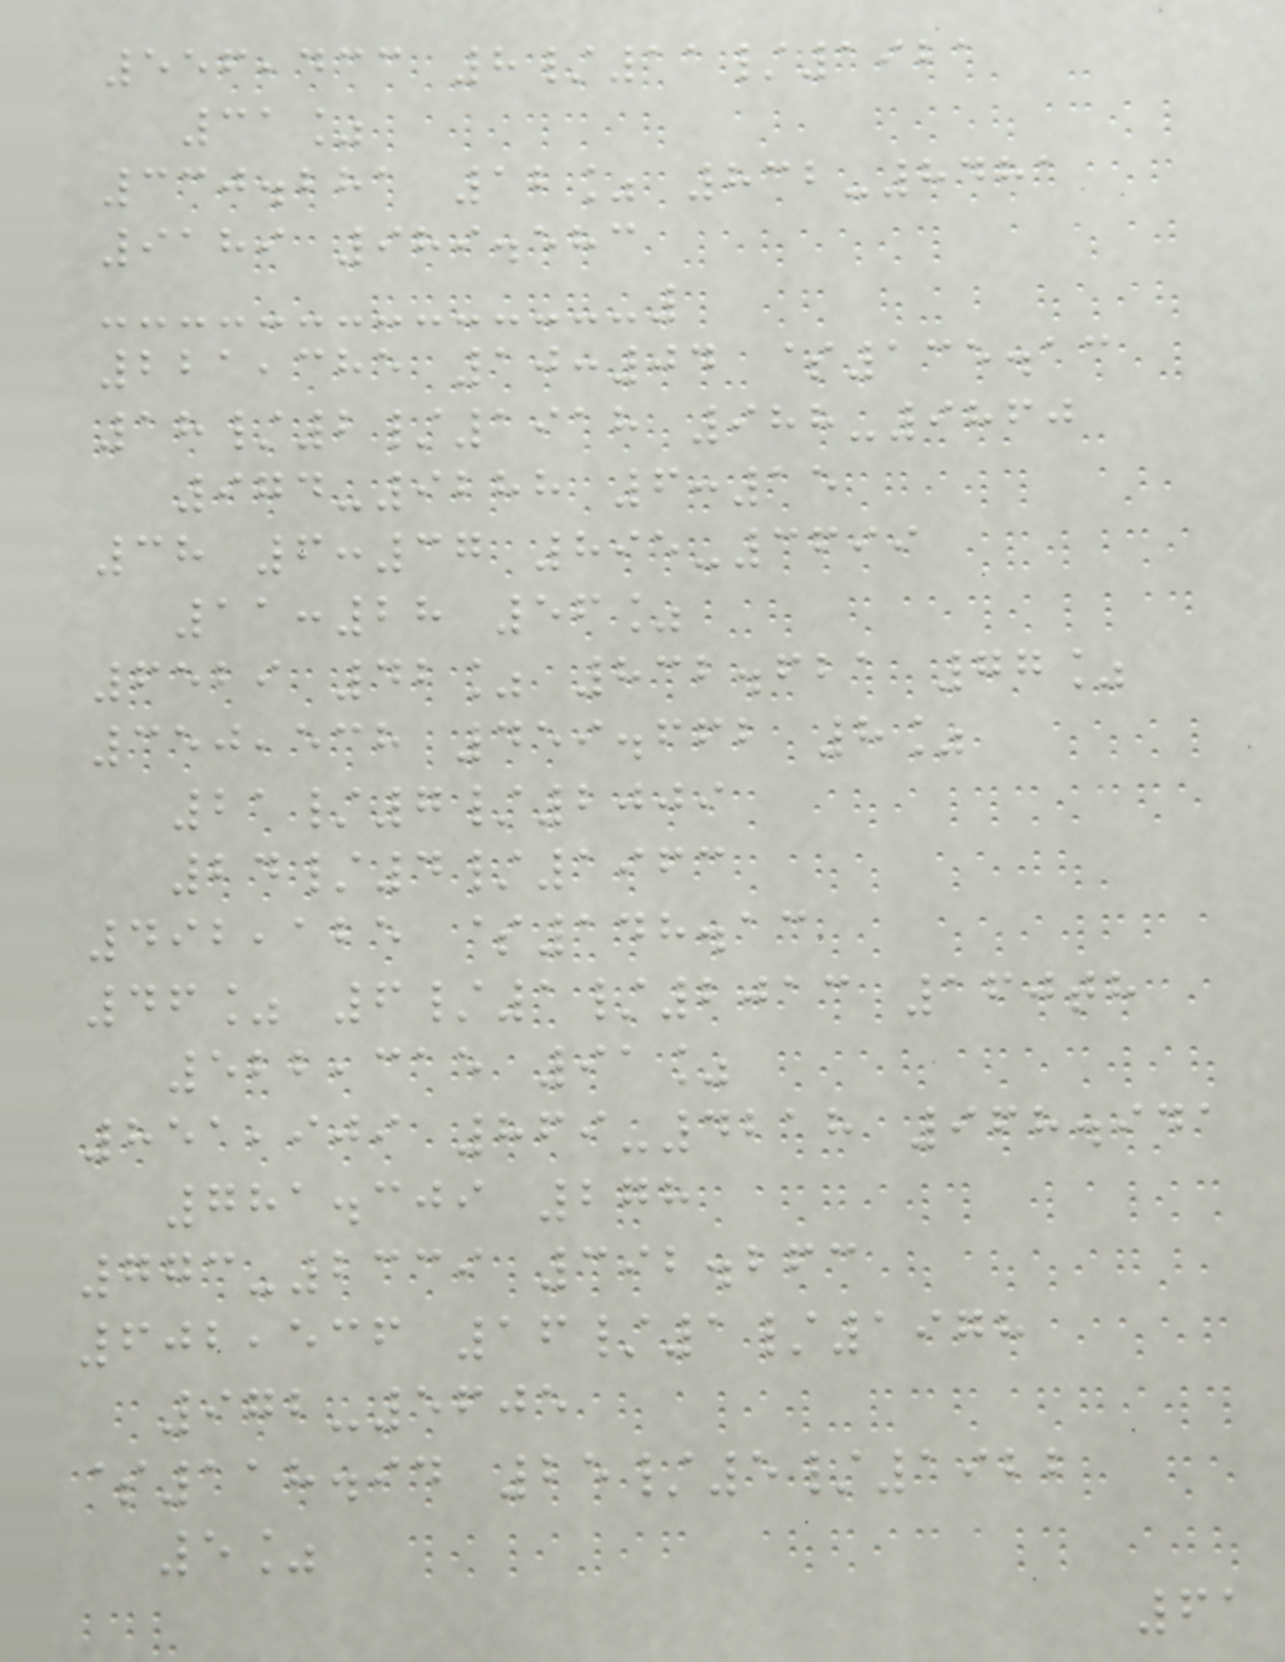556,433 8/11/1921
31%
330.281 12% 832-8481
9189 989.583
221,385 10:04 $135.13
18/2/1918 988-9860
974-9288 6:15
38 6:37 895-3699
11:28 56%
6529 42% 832.621 77%
350,538 459.662 8%
21/7/2009
24/4/1963
492,125 $148.13
46% 6/1/2013 160th
522,315 91%
851,909 869-4218 968.941
781.309 278
773-2339 392.263
602,536 16/1/1978
972-5605
$118.94 25/5/1922
5%
61
